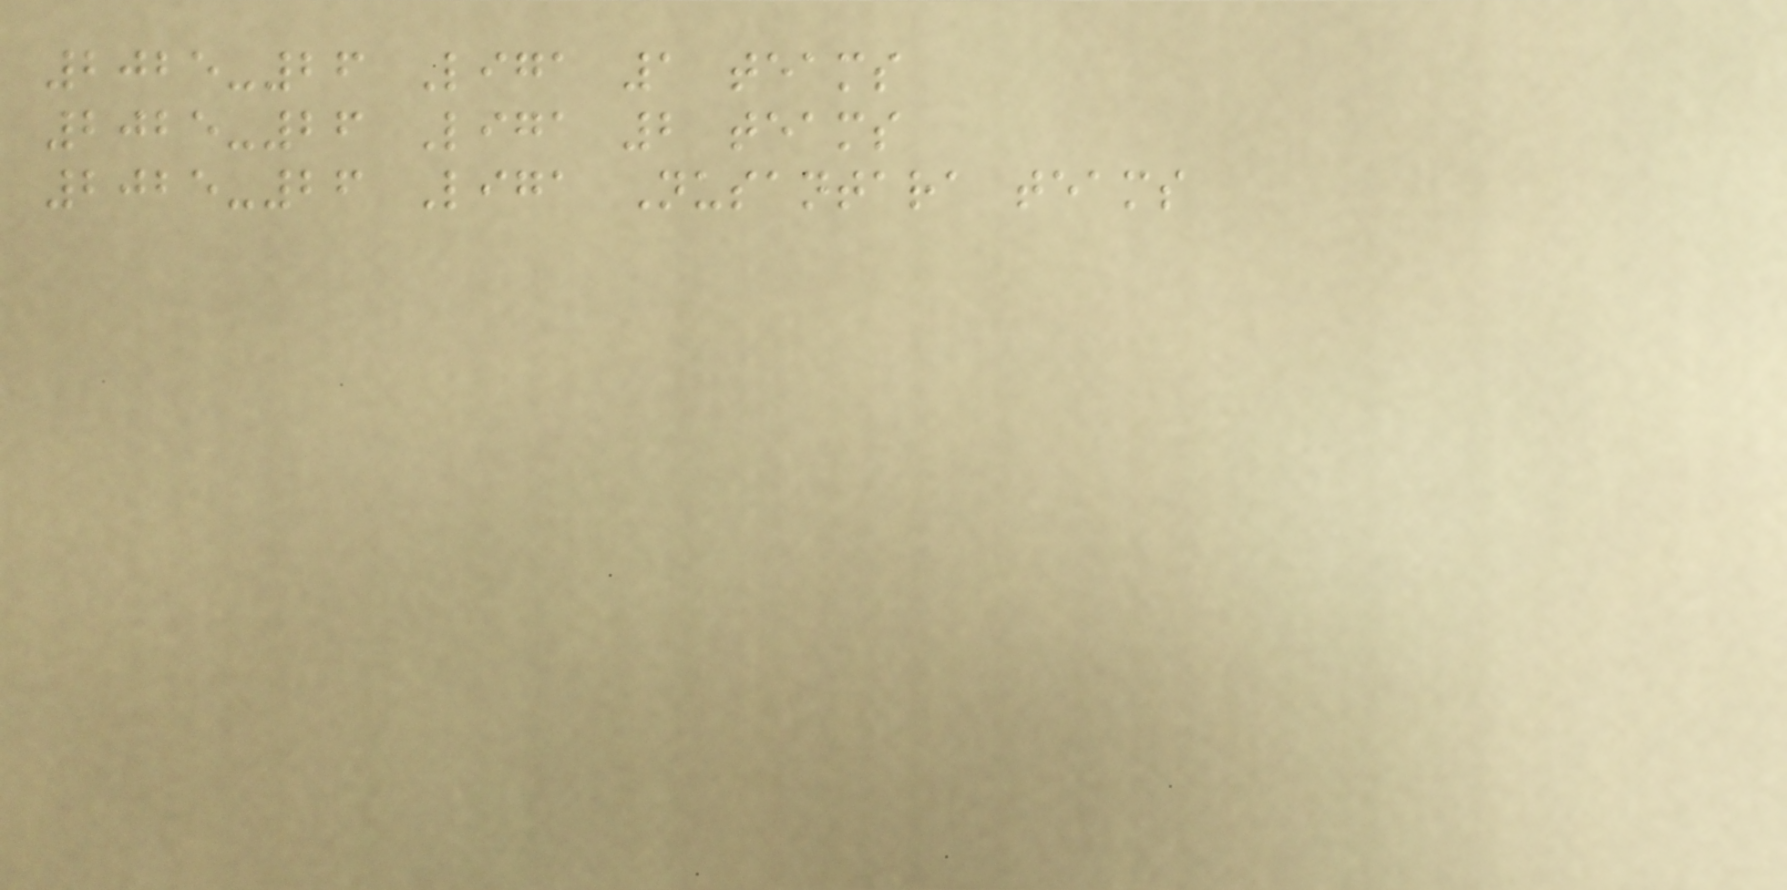2025-26 Liga 1 teams
2025-26 Liga 2 teams
2025-26 Liga Nusantara teams
